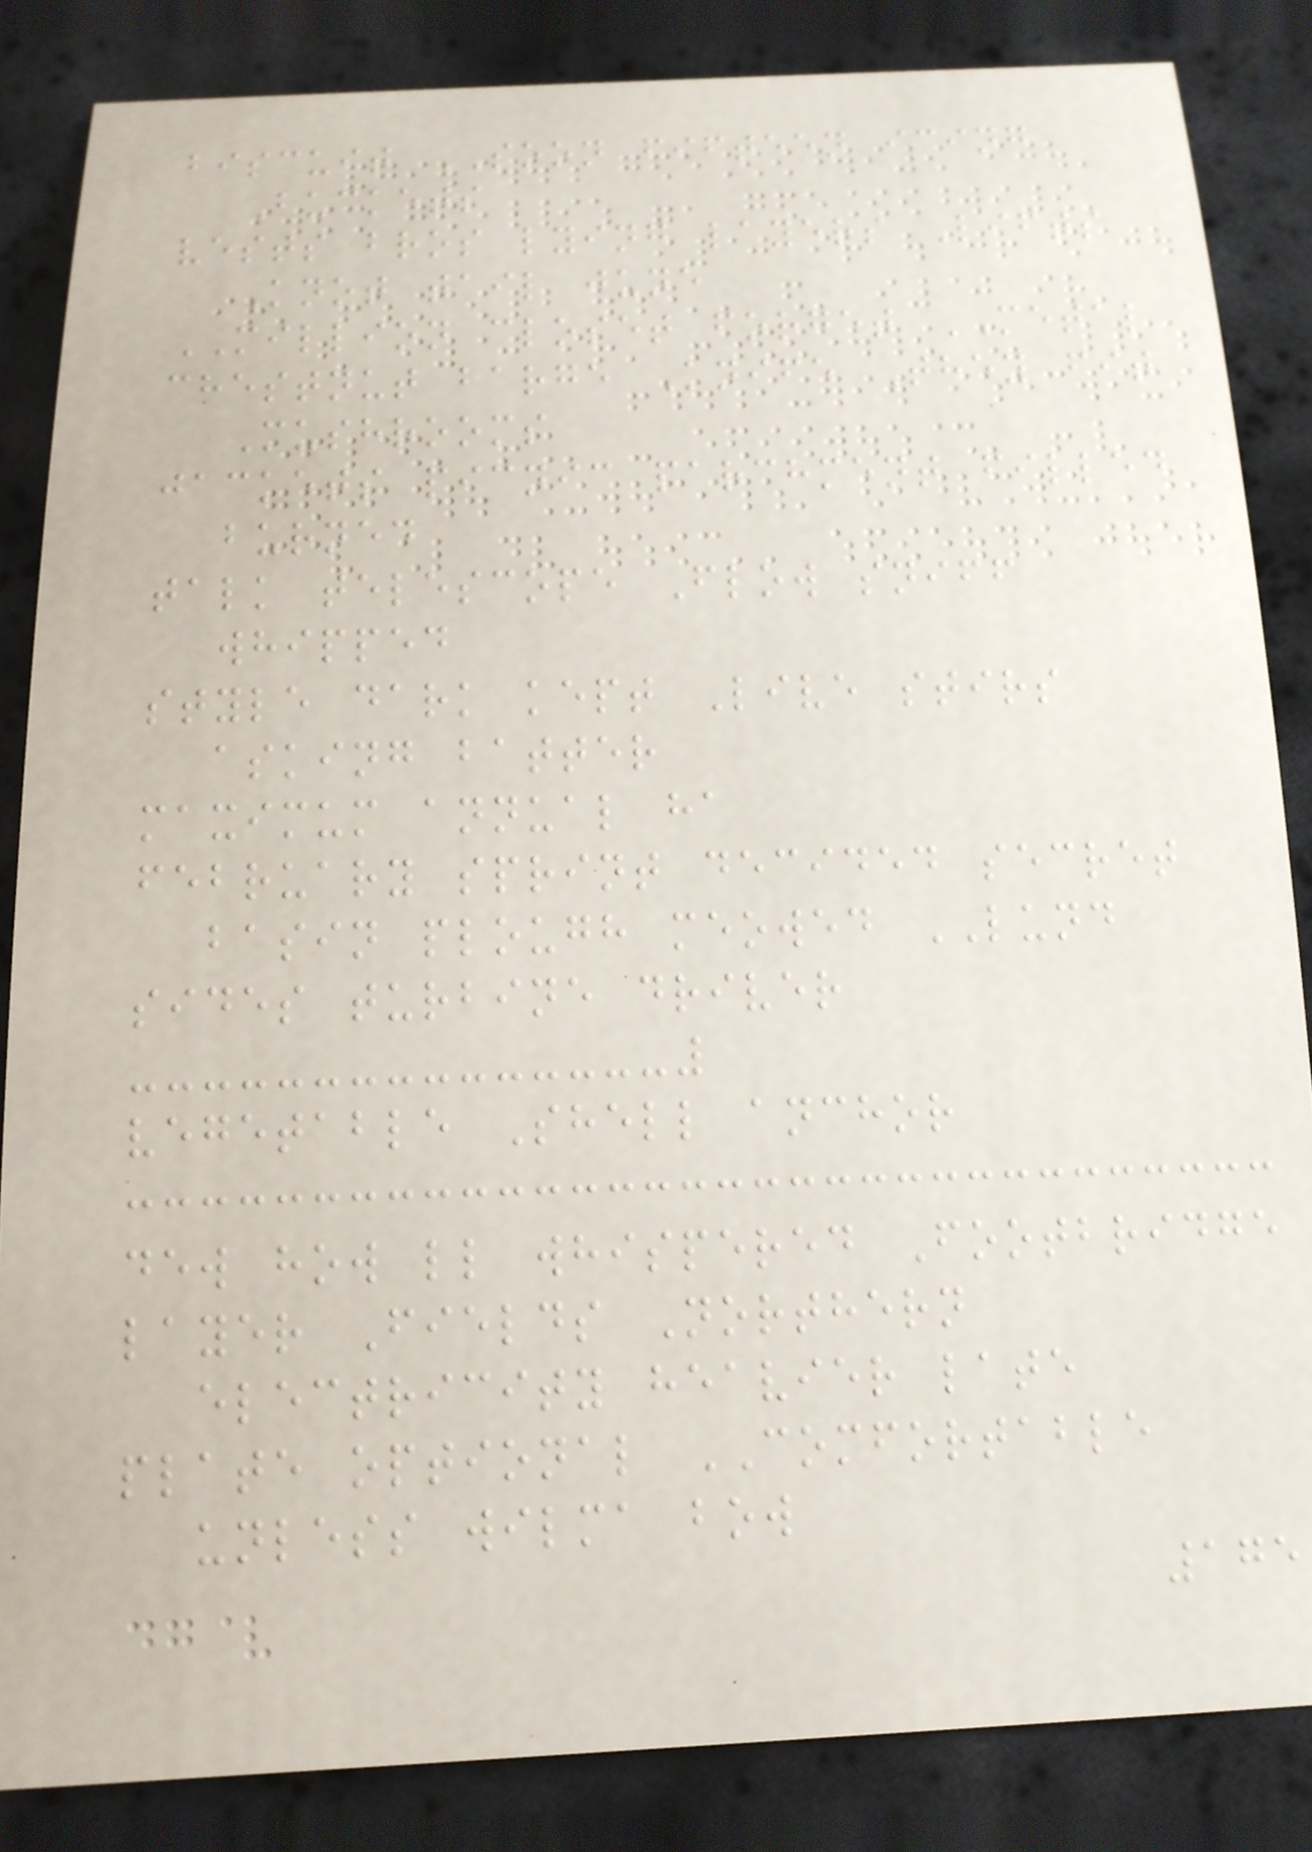biscuit SOON fifteen icing
Buckets
vests bros lying layers Lifts
Knot tail june
MILLION closet forget METAL
chestnut barge Knife They fit
Mushrooms
jackets picnic parchment filled
burned
talk telescope Flow sniff
whipped
style dark kept Live stirs
asking batter
maximum annual ha
february sprint decided secret
basin plough meowed LUND
sides turbine driver
vegetable Shell anchor
dew how ll whispered Footbridge
layer Fields Northern
electricity heavier late
plate optional COMFORTABLE
unless wilma bow
175
